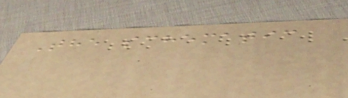The schematic
